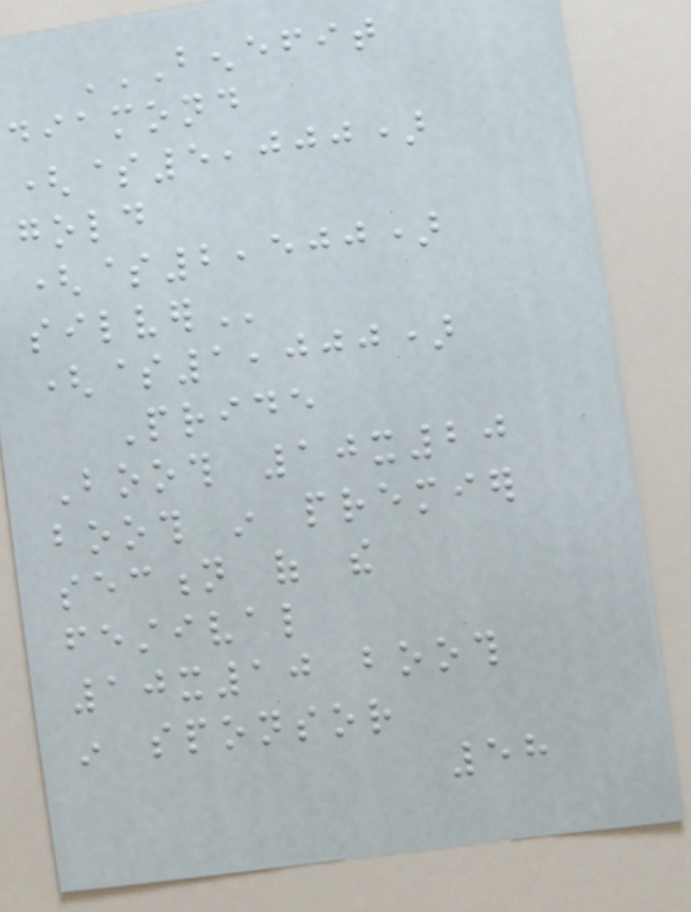BENEFIT
DIAMOND
($5,000)
GOLD
($2,500)
SILVER
($1,000)
Pride
Booth 10x20
booth in premier
section of the
festival
10x10 booth
in sponsor
58
